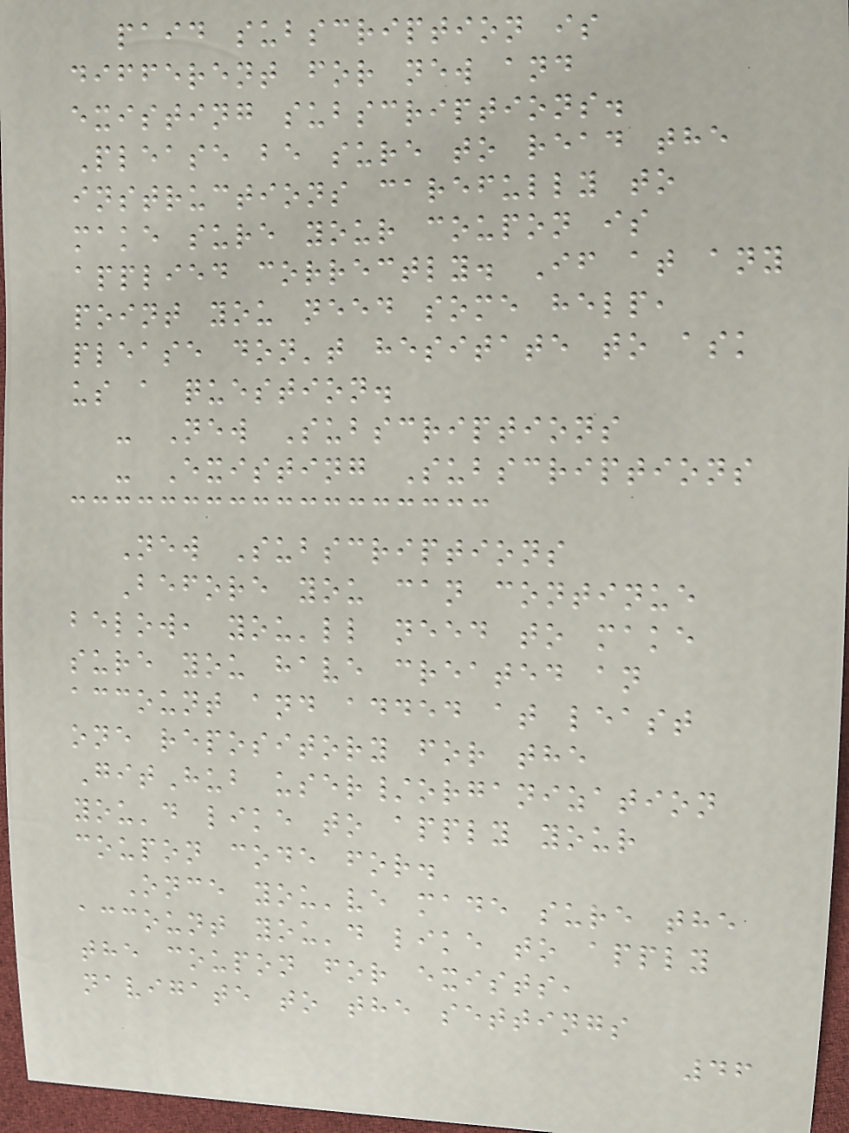paid subscription is
different for new and
existing subscriptions.
Please be sure to read the
instructions carefully to
make sure your coupon is
applied correctly. If at any
point you need some help,
please don't hesitate to ask
us a question.
- New Subscriptions
- Existing Subscriptions
New Subscriptions
Before you can continue
below, you'll need to make
sure you have created an
account and added at least
one repository for the
GitHub user/organization
you'd like to apply your
coupon code for.
Once you've made sure the
account you'd like to apply
the coupon for exists,
navigate to the settings
46
